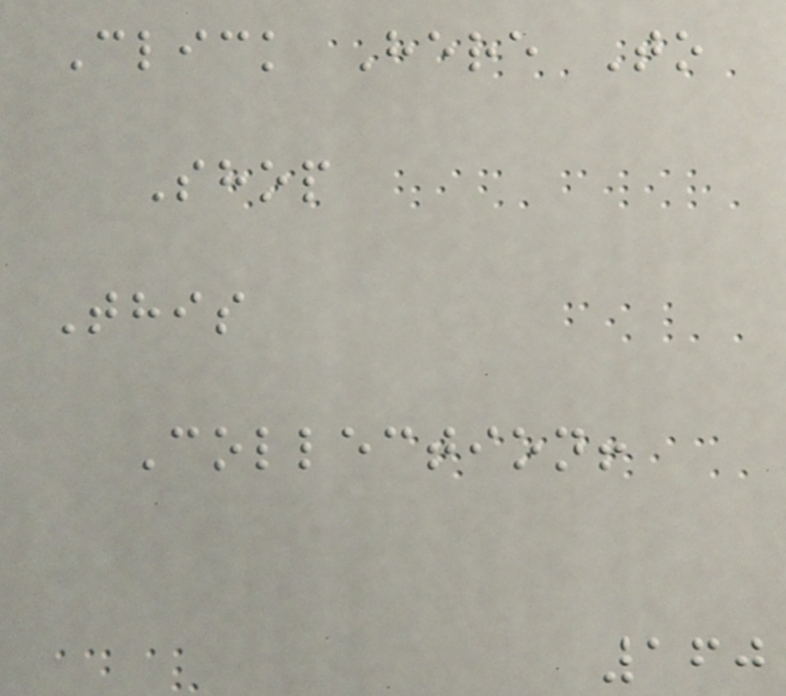Click Here To
Shop
This
Collection!
160
